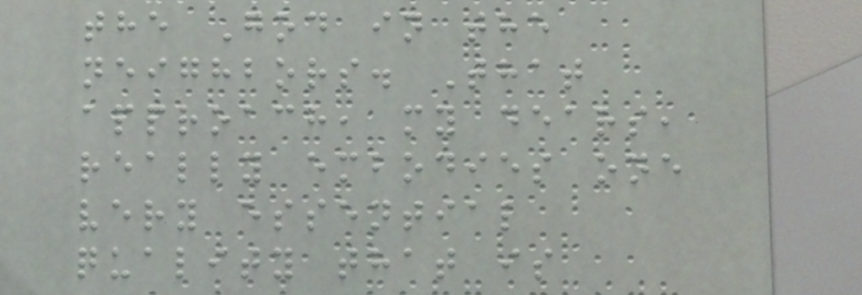the God in the
neighbors. That
approach, my dears,
really embodies one
very essential
quality that is
